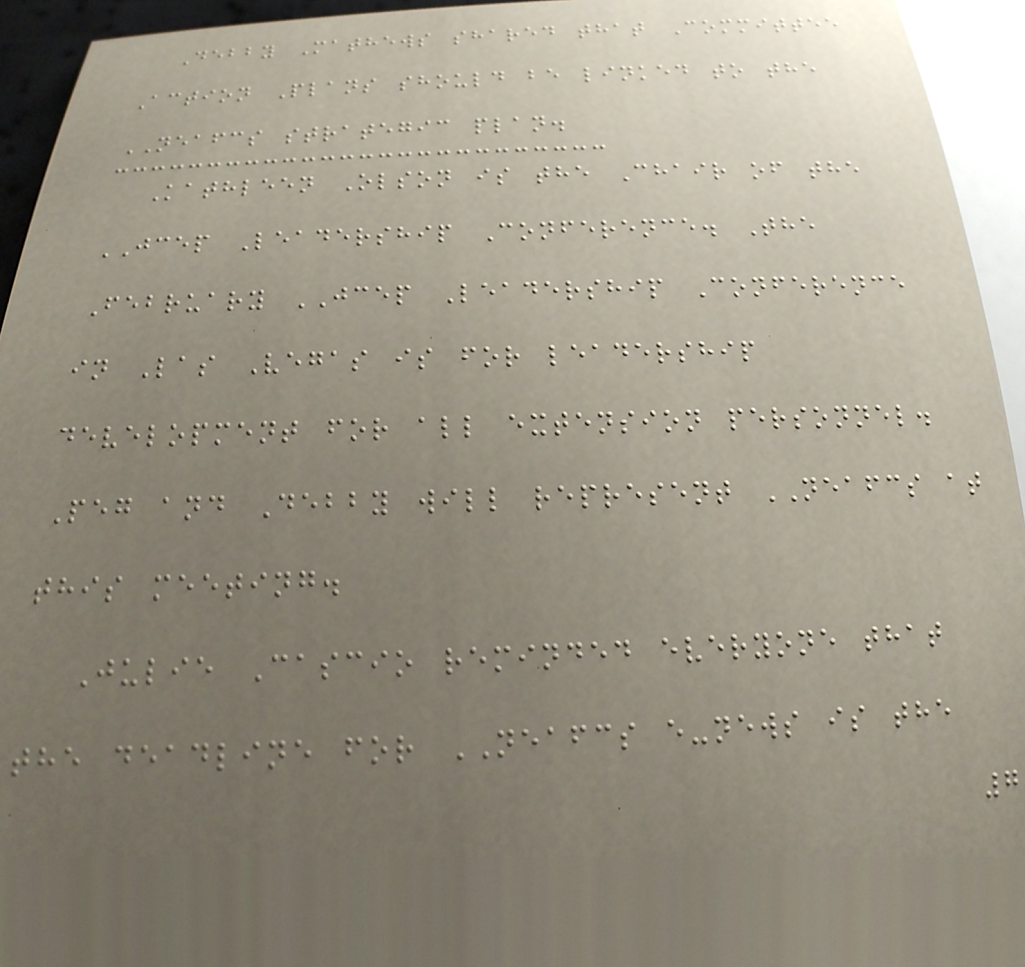Debby Mathews shared that Committee
Action Plans should be linked to the
NEAFCS strategic plan.
Kathleen Olson is the Chair of the
JCEP Leadership Conference. The
February JCEP Leadership Conference
in Las Vegas is for leadership
development for all extension personnel.
Peg and Debby will represent NEAFCS at
this meeting.
Julie Cascio reminded everyone that
the deadline for NEAFCS e-news is the
7
